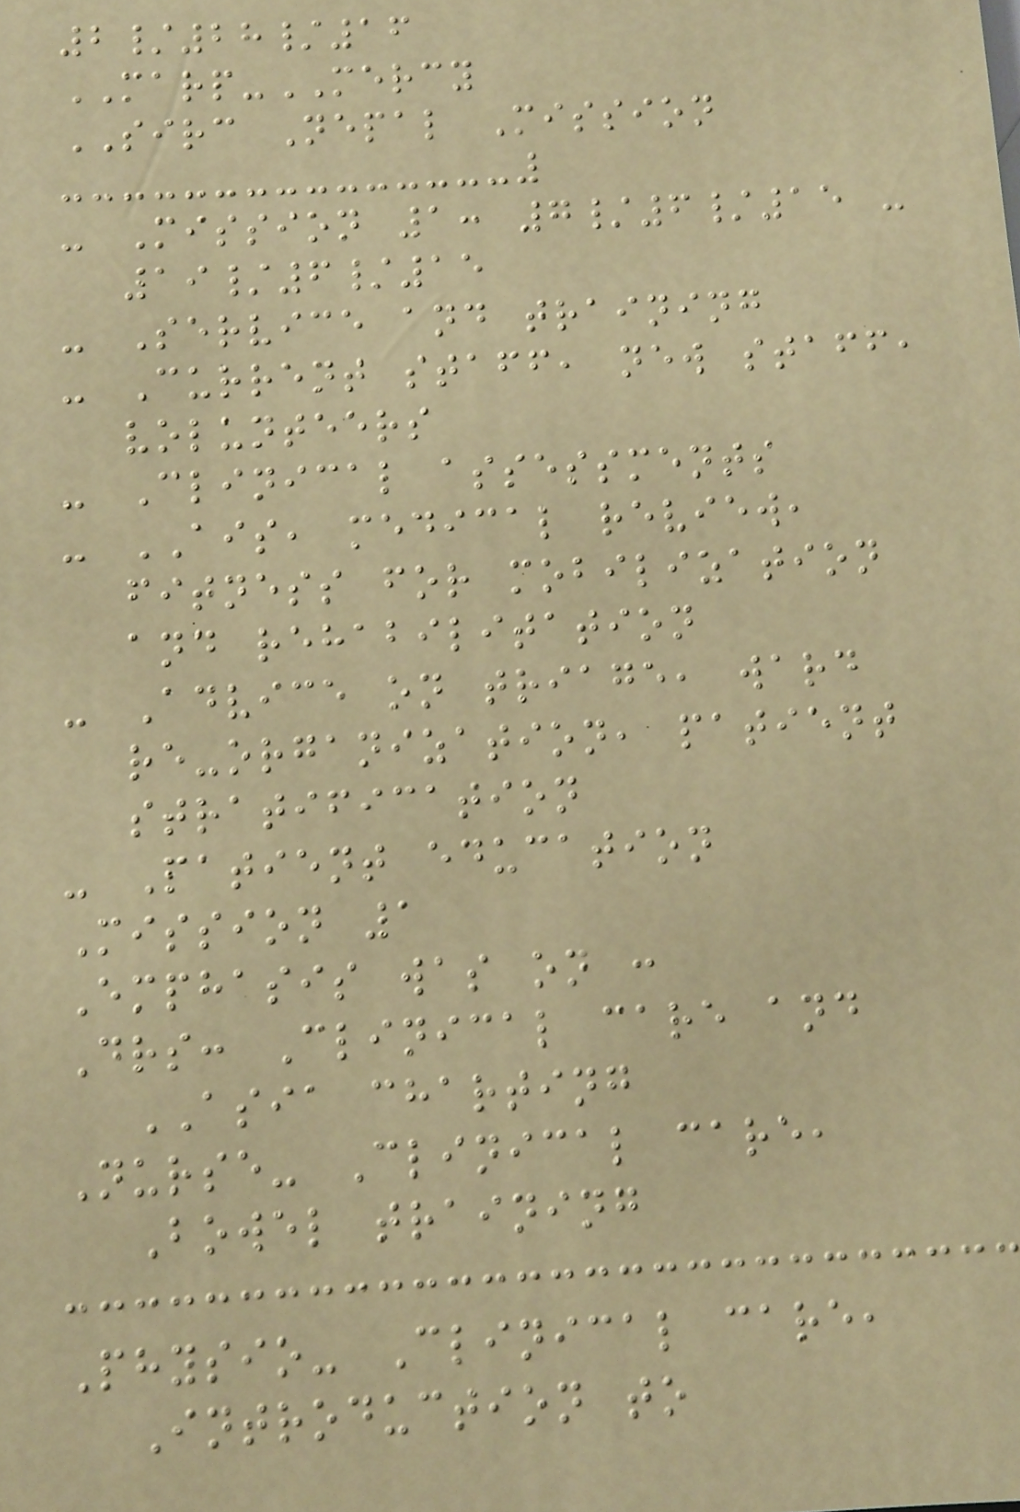2/28/16
MARP-MERCY
SIRC Nepal Mission
- Mission 1: 7/6/15 -
19/6/15
- Service and training
- Current staff, new staff,
volunteers
- Clinical assessments
- AIS, medical review,
fitness for mobilization
and rehabilitation
- Advice on triage, ward
re-organization, patient
stratification
- Patient education
Mission 1
Emphasis was on :
Drs: Clinical care and
ASIA charting
Nurse- Clinical care,
Bowel training
Physio- Clinical care,
Introduction to
